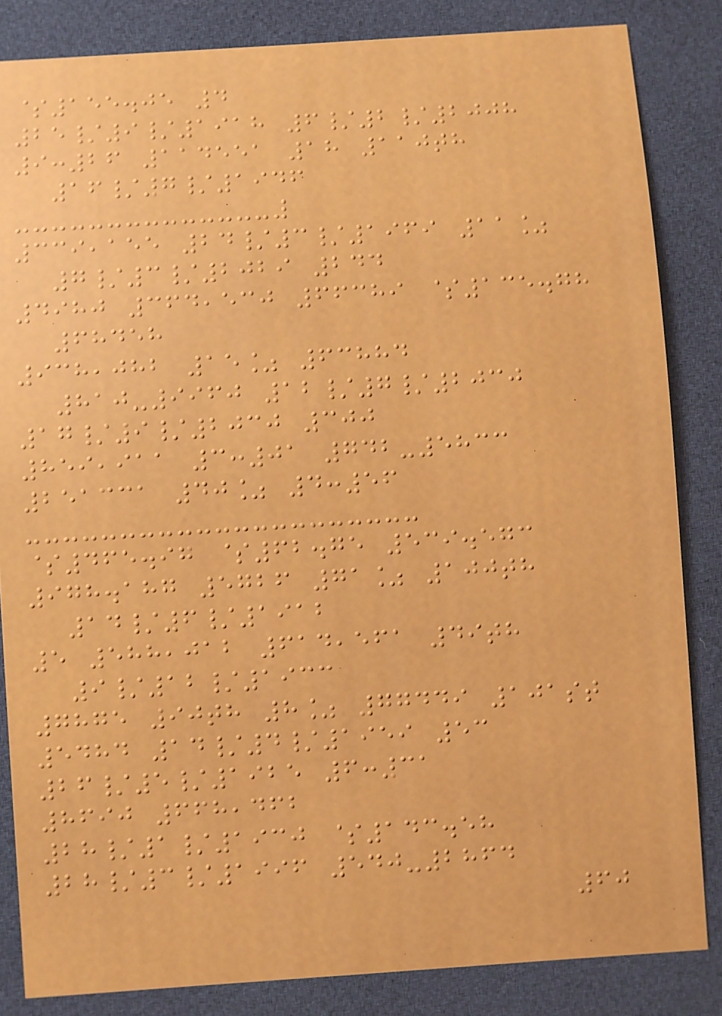$155.05 4
25/9/1918 6/2/2008
9:26 114551 18 110th
16/7/1946
339,155 24/3/1969 11%
7/3/2029 244
4980 364,530 66389 $135.78
68458
938,082 15% 63884
810-9960 12/7/2030
17/9/2030 300
859,911 3:01 742-5833
251331 40% 4:56
$465.97 $62.75 539.573
978.187 5726 71% 100th
14/6/1912
5 588,012 614,561 49th
9/12/1933
7875 90th 8% 77449 101st
5484 14/4/1959 53
26/5/1925 6:31
8690 668,462
28/1/1930 $143.58
28/3/1996 540-2864
60
